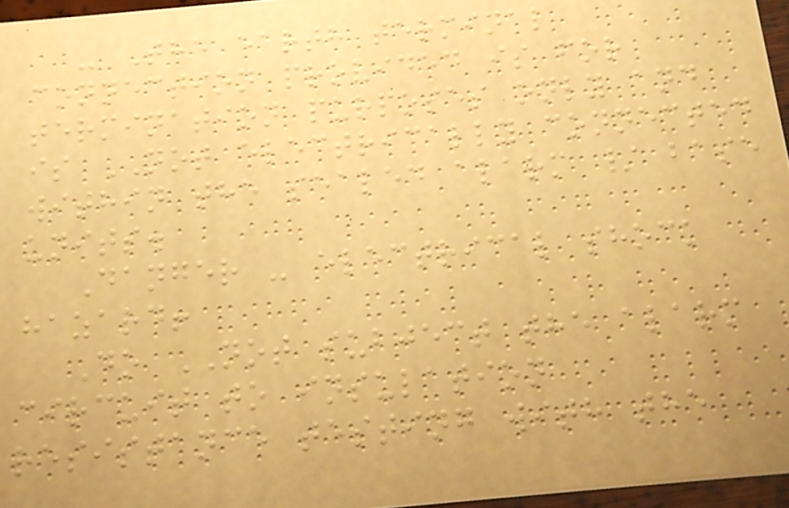- The earth terminal
connection provided is for
termination purposes only and
is NOT electrically connected
within the sealed alarm / base
units.
Danger - electrical shock
hazard!
Do NOT subject the alarm
circuit to insulation
resistance testing with the
